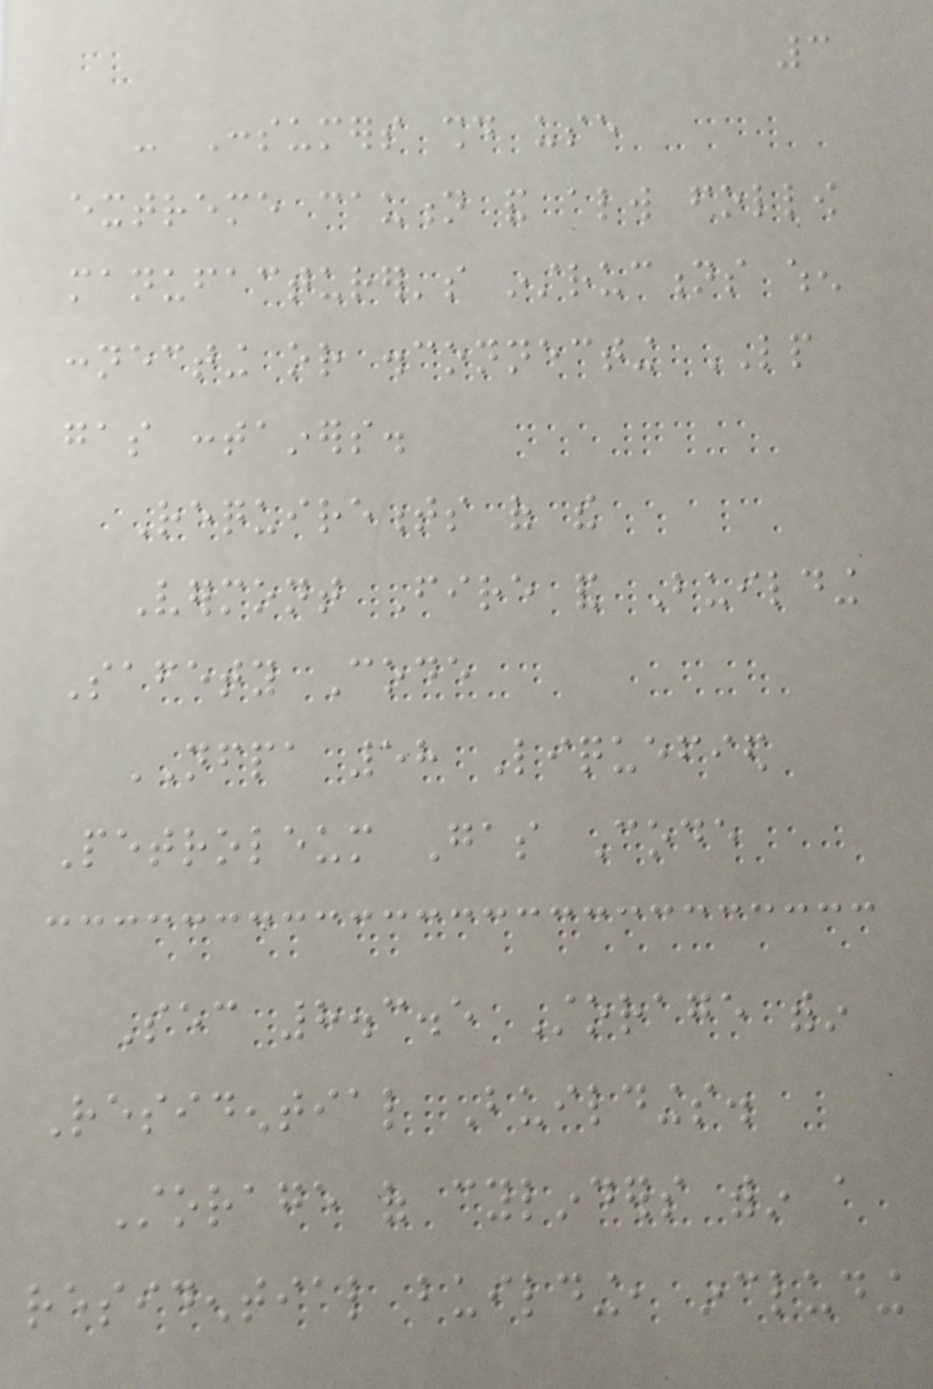3
- Consumers should use
extreme caution and always follow
manufacturer's instructions when
connecting or disconnecting LP
gas containers.
Requirements of the
Vermont Fire and Building
Safety Code
NFPA 58 Liquefied
Petroleum Gas Code
Sec 8.3.5 Storage within
Residential Buildings.
Storage of cylinders within a
residential building, including
